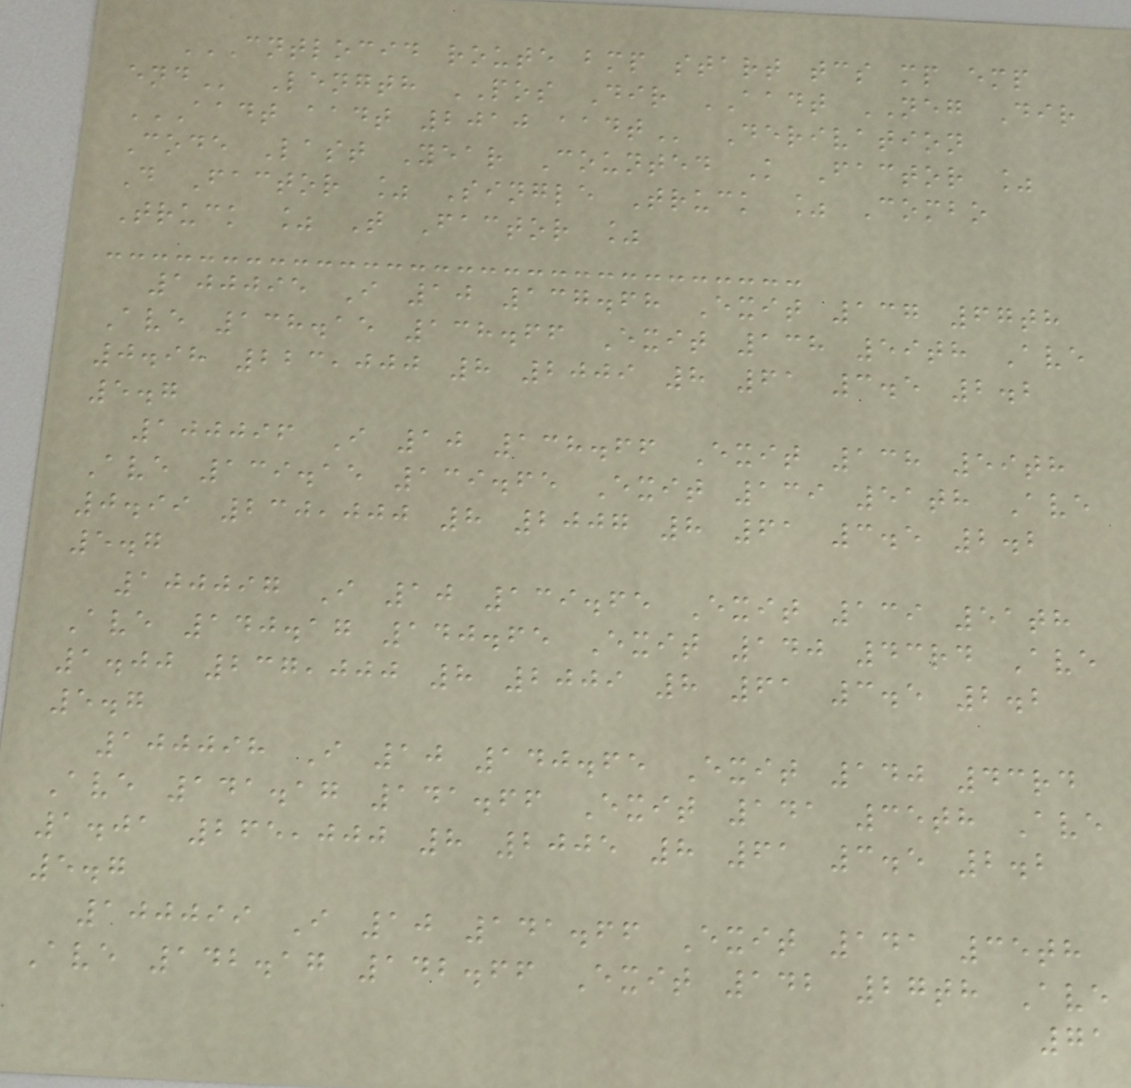CNTLOCID ROUTE BMP START TCS MP EMP
END Length POS Dir AADT NEG Dir
AADT AADT 2010 AADT Derivation
Code Last Year Counted K Factor %
D Factor % Single Truck % Combo
Truck % T Factor %
100095 I 10 137.68 Exit 137 67th
Ave 138.15 138.66 Exit 138 59th Ave
0.98 223,000 8 2009 8 61 3.5 2.2
5.7
100096 I 10 138.66 Exit 138 59th
Ave 139.15 139.65 Exit 139 51th Ave
0.99 230,000 8 2007 8 61 3.5 2.2
5.7
100097 I 10 139.65 Exit 139 51th
Ave 140.17 140.65 Exit 140 43rd Ave
1.00 237,000 8 2009 8 61 3.5 2.2
5.7
100098 I 10 140.65 Exit 140 43rd
Ave 141.17 141.66 Exit 141 35th Ave
1.01 265,000 8 2005 8 61 3.5 2.2
5.7
100099 I 10 141.66 Exit 141 35th
Ave 142.17 142.66 Exit 142 27th Ave
71
